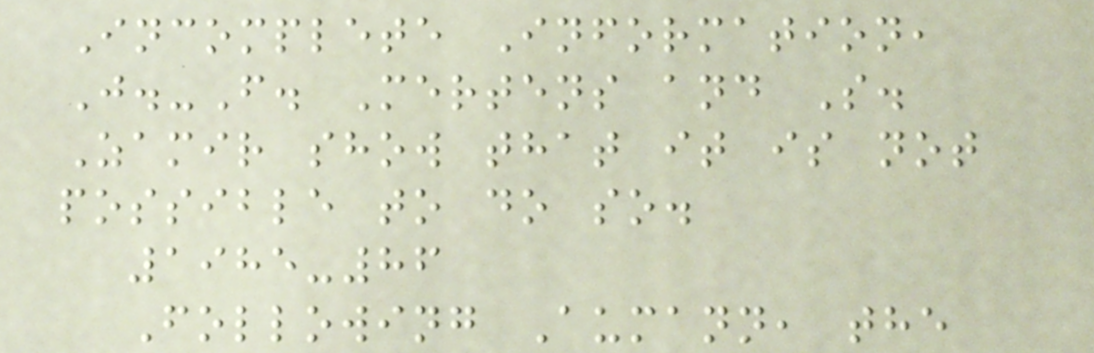Incomplete Information,
J.-F. Mertens and S.
Zamir show that it is not
possible to do so.
1985-86
Following Aumann, the
